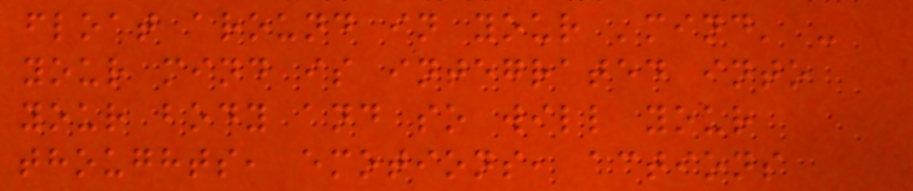float around in your 'mind' -
your mind is integrated into
your body and so will your
thoughts, emotions, actions
